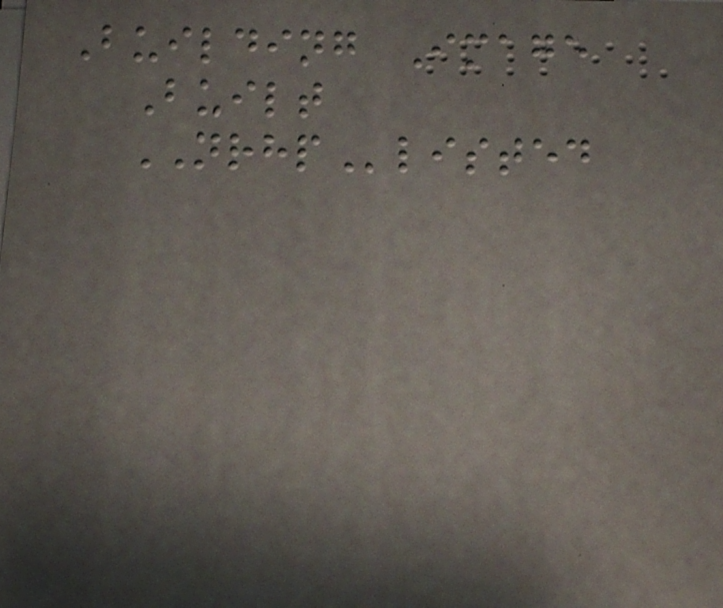Building Image
Built
NRHPlisted
